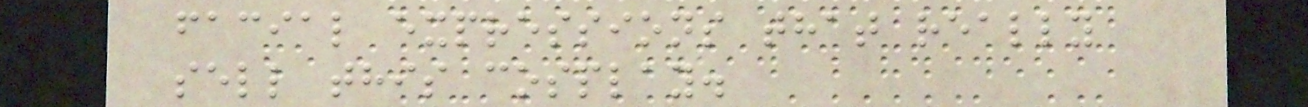facial expressions that really
sell this cosplay.
